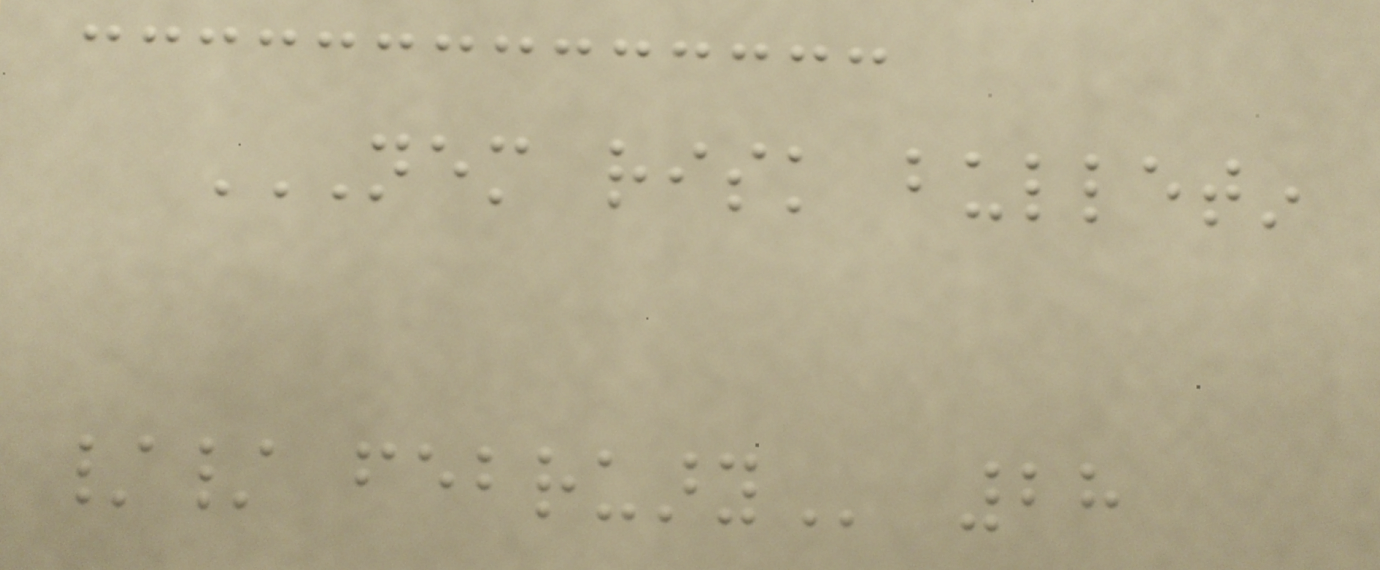NEM RISK BULLETIN
// FEBRUARY 28
